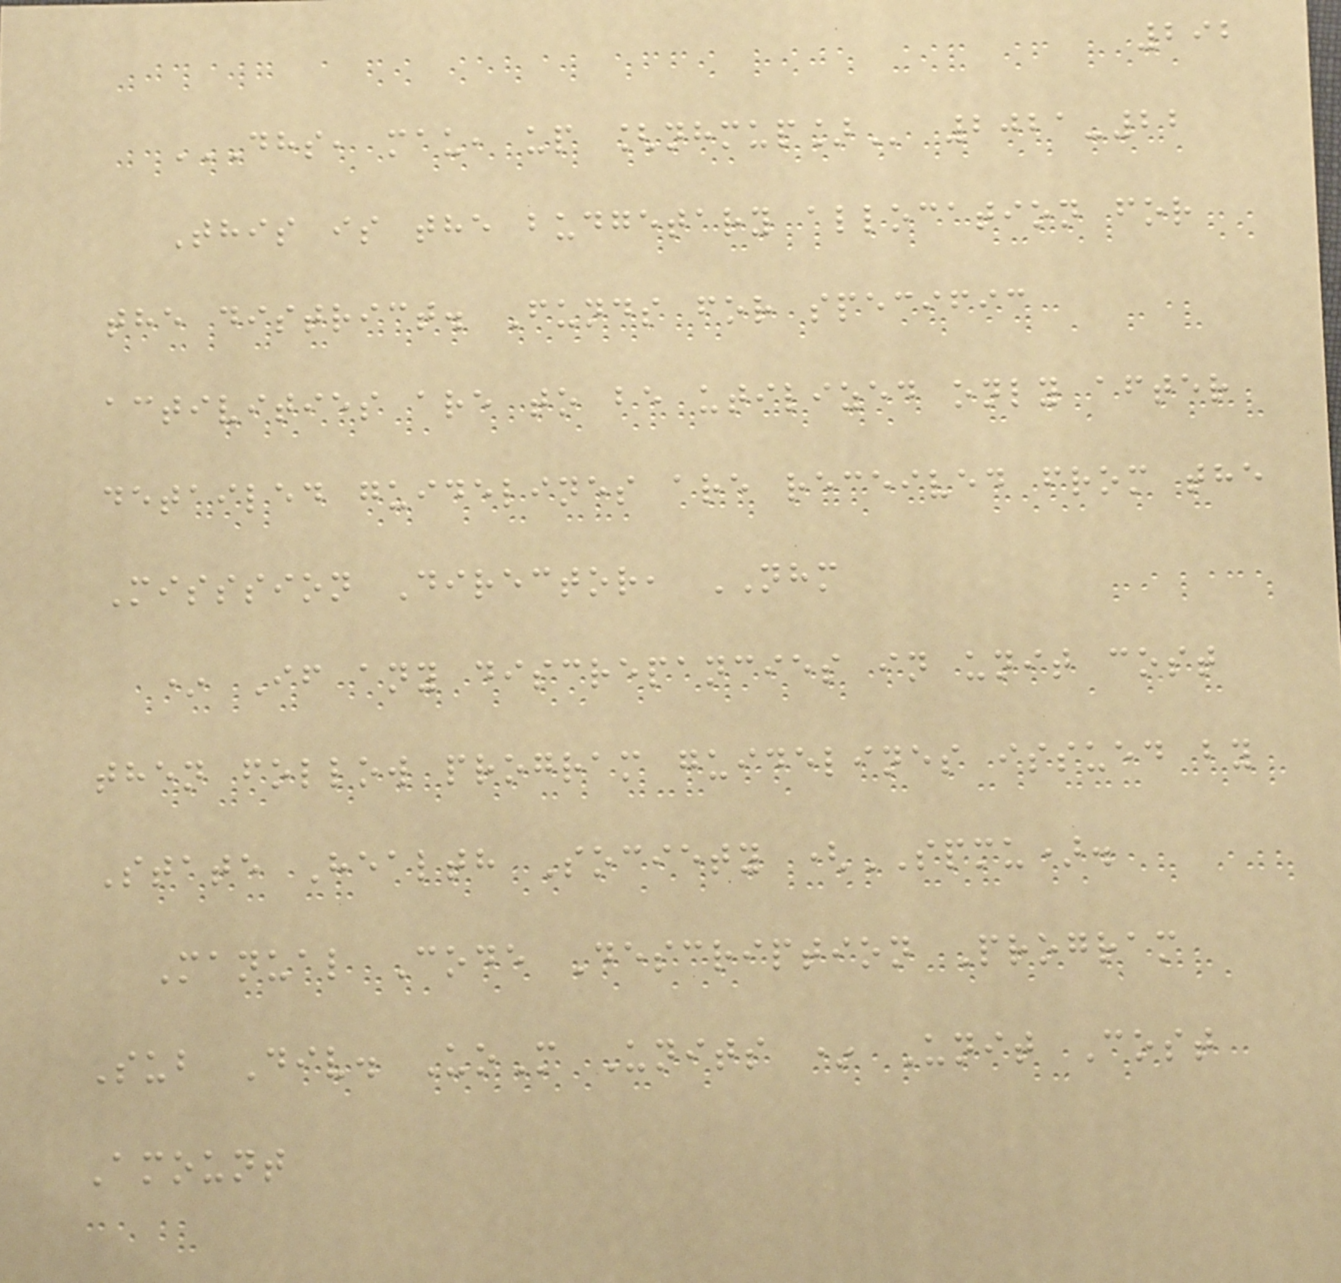292
DHS, MAU, UP [NHMUP] 2021-22
This is the budgetary allocation for
the district. Funds for specific
activities are to be utilized only after
detailed guidelines are received from the
Misssion Director, NHM
* If any discrepancies in unit cost
then follow program guidelines issued by
State Health Society (SPMU).
Manual Code Description Program
Sub Div. UoM Units * Unit Cost
Amount
